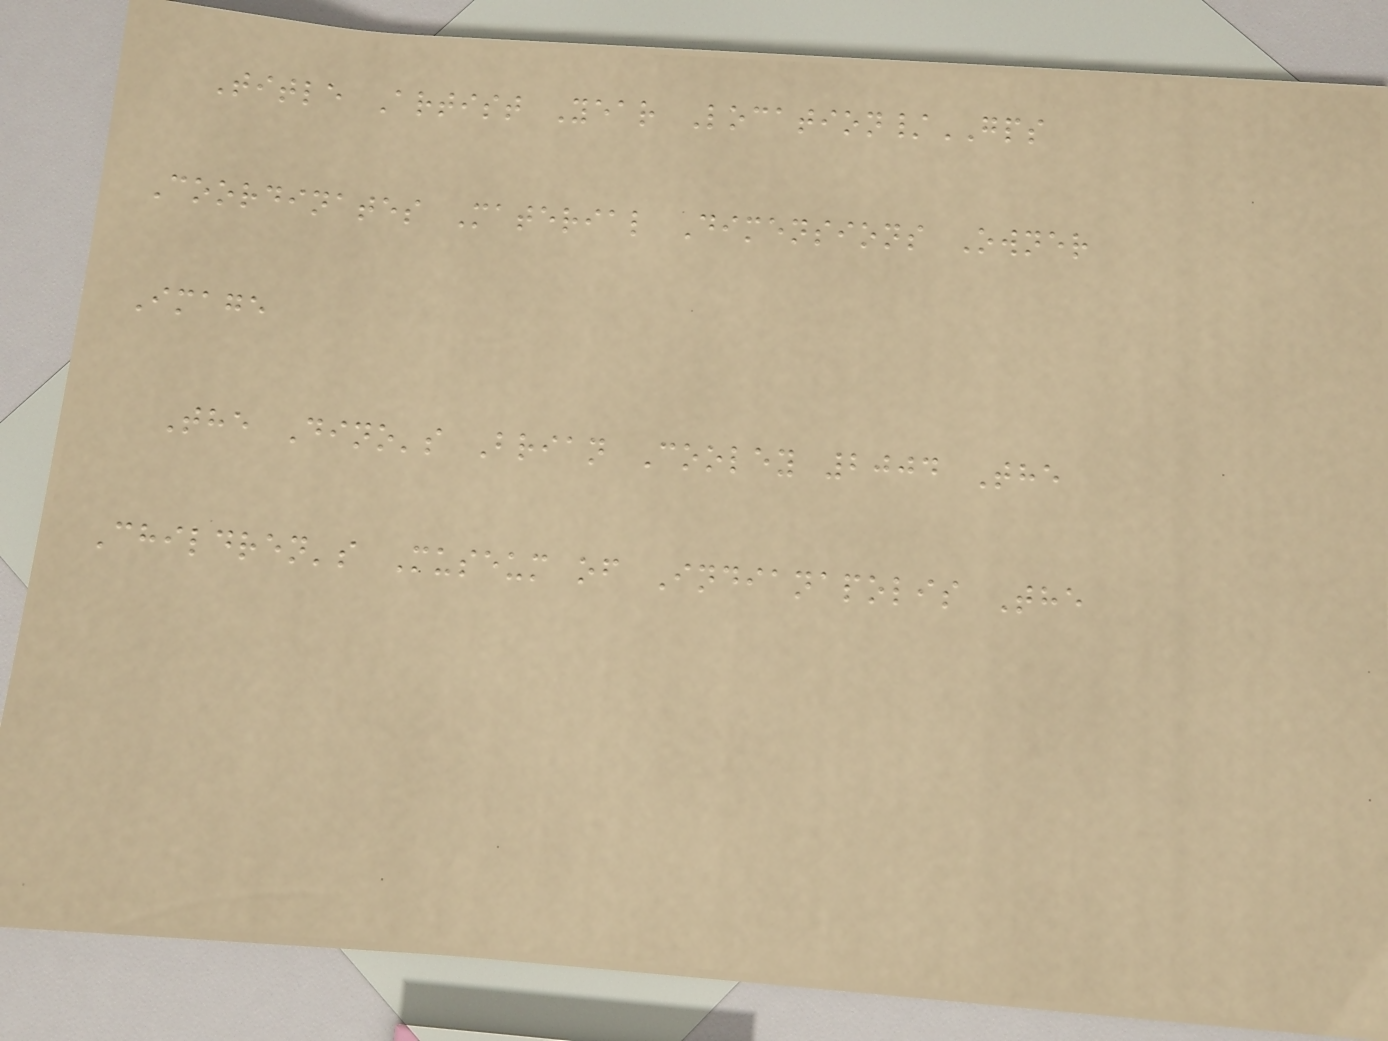Title Artist Year Location/GPS
Coordinates Material Dimensions Owner
Image
The Dino's Brian Cooley 2004 The
Children's Museum of Indianapolis The
